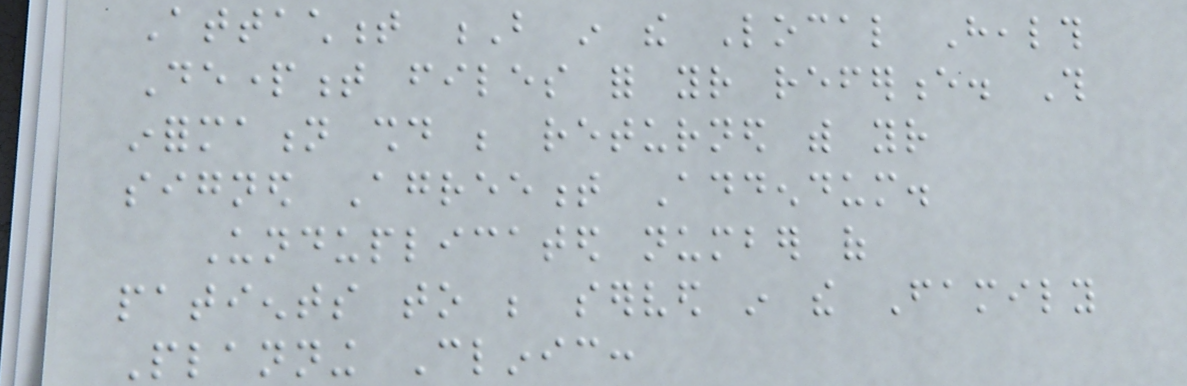Attachment B in the Local Health
Department files for your reference. This
information should be returned with your
signed Agreement Addendum.
Unduplicated number of
patients to be served in the Family
Planning Clinic:
